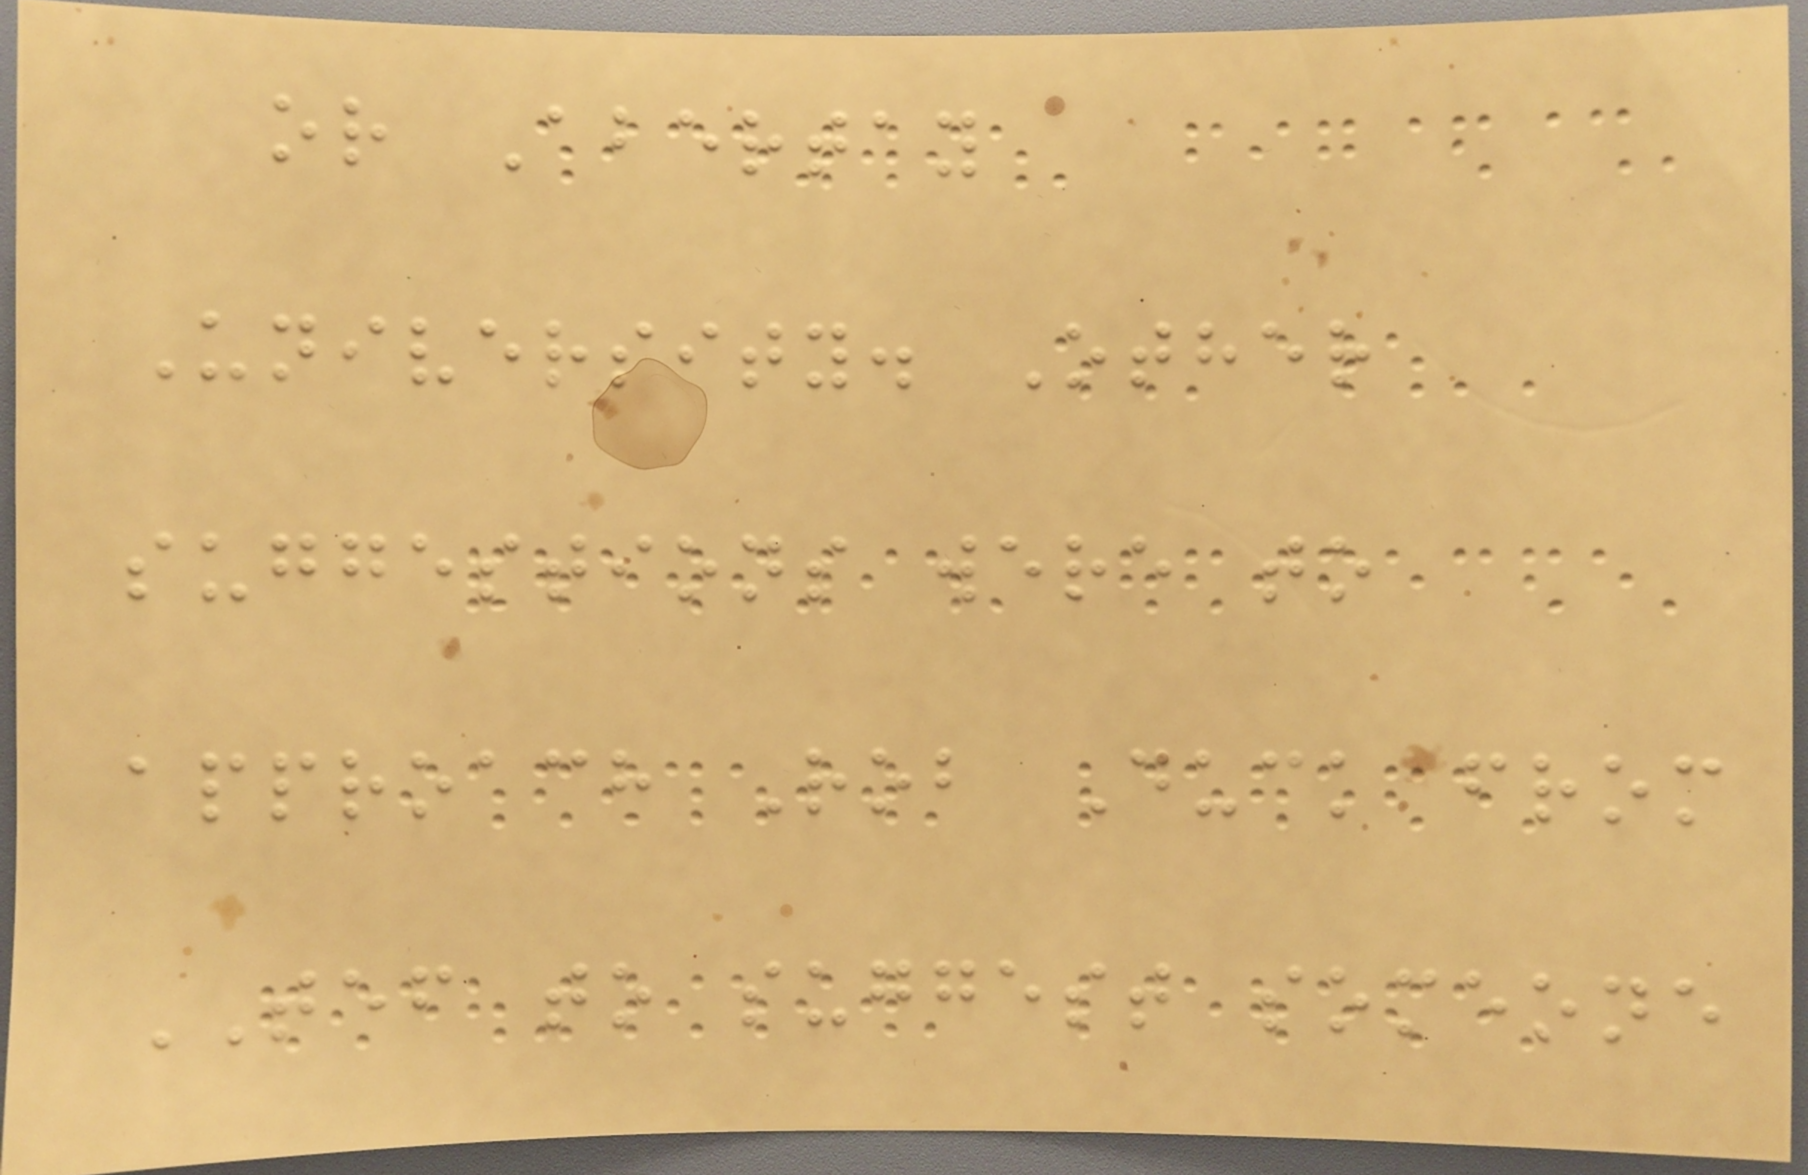or Abertay
University. Other
suggestions were to
approach Rob Duck from
TEF to suggest someone
